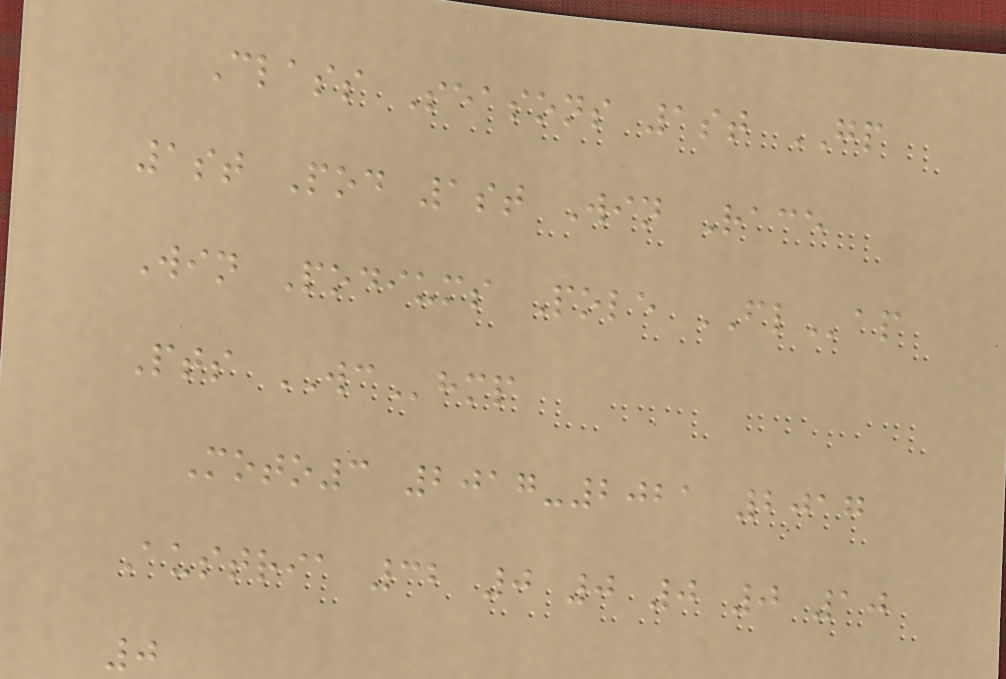Class Seasons 1st GP
1st Pod 1st Win Race
Win Podiums Pole FLap
Pts WChmp
Moto3 2017-2021 2017
Austria 32 0 0 0 0 10
0
